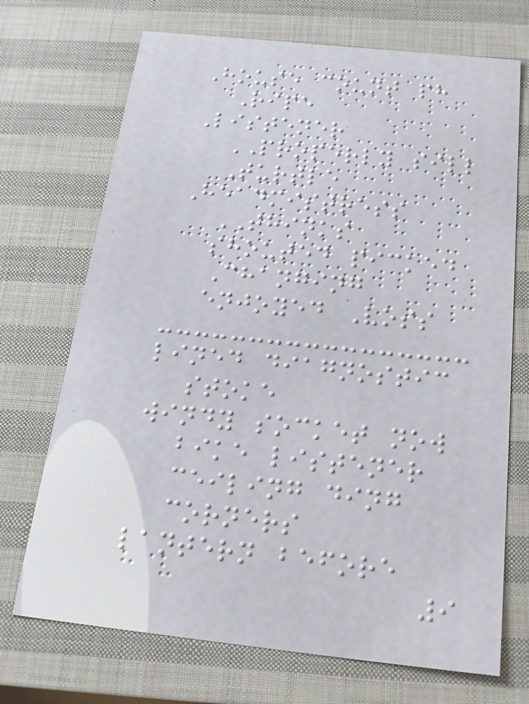House count ph
Ripe
Listener
PROPERLY sill
Turtle
Headmistress
THINKS
shouted picked
Changing
enjoyed Voss
lined diagnostic
stoke
windy socket now
bike listener
ceiling ding
corners
lantern before
9
